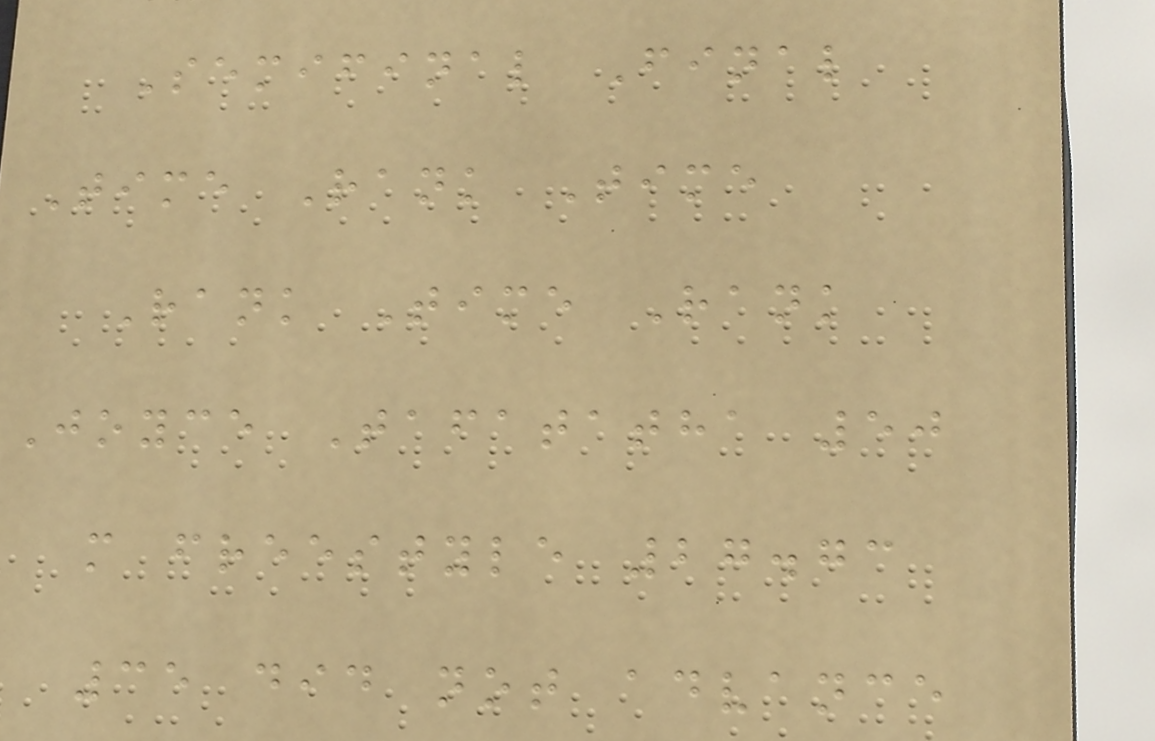Semifinal Final
Time Rank Time
Rank Time Rank
Joyce Tafatatha 50
m freestyle 27.73
35 did not advance
